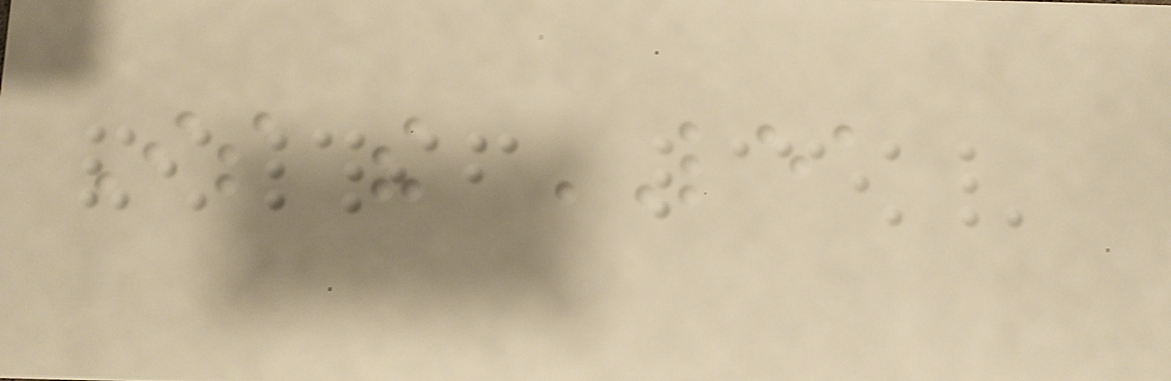Is the LEA
